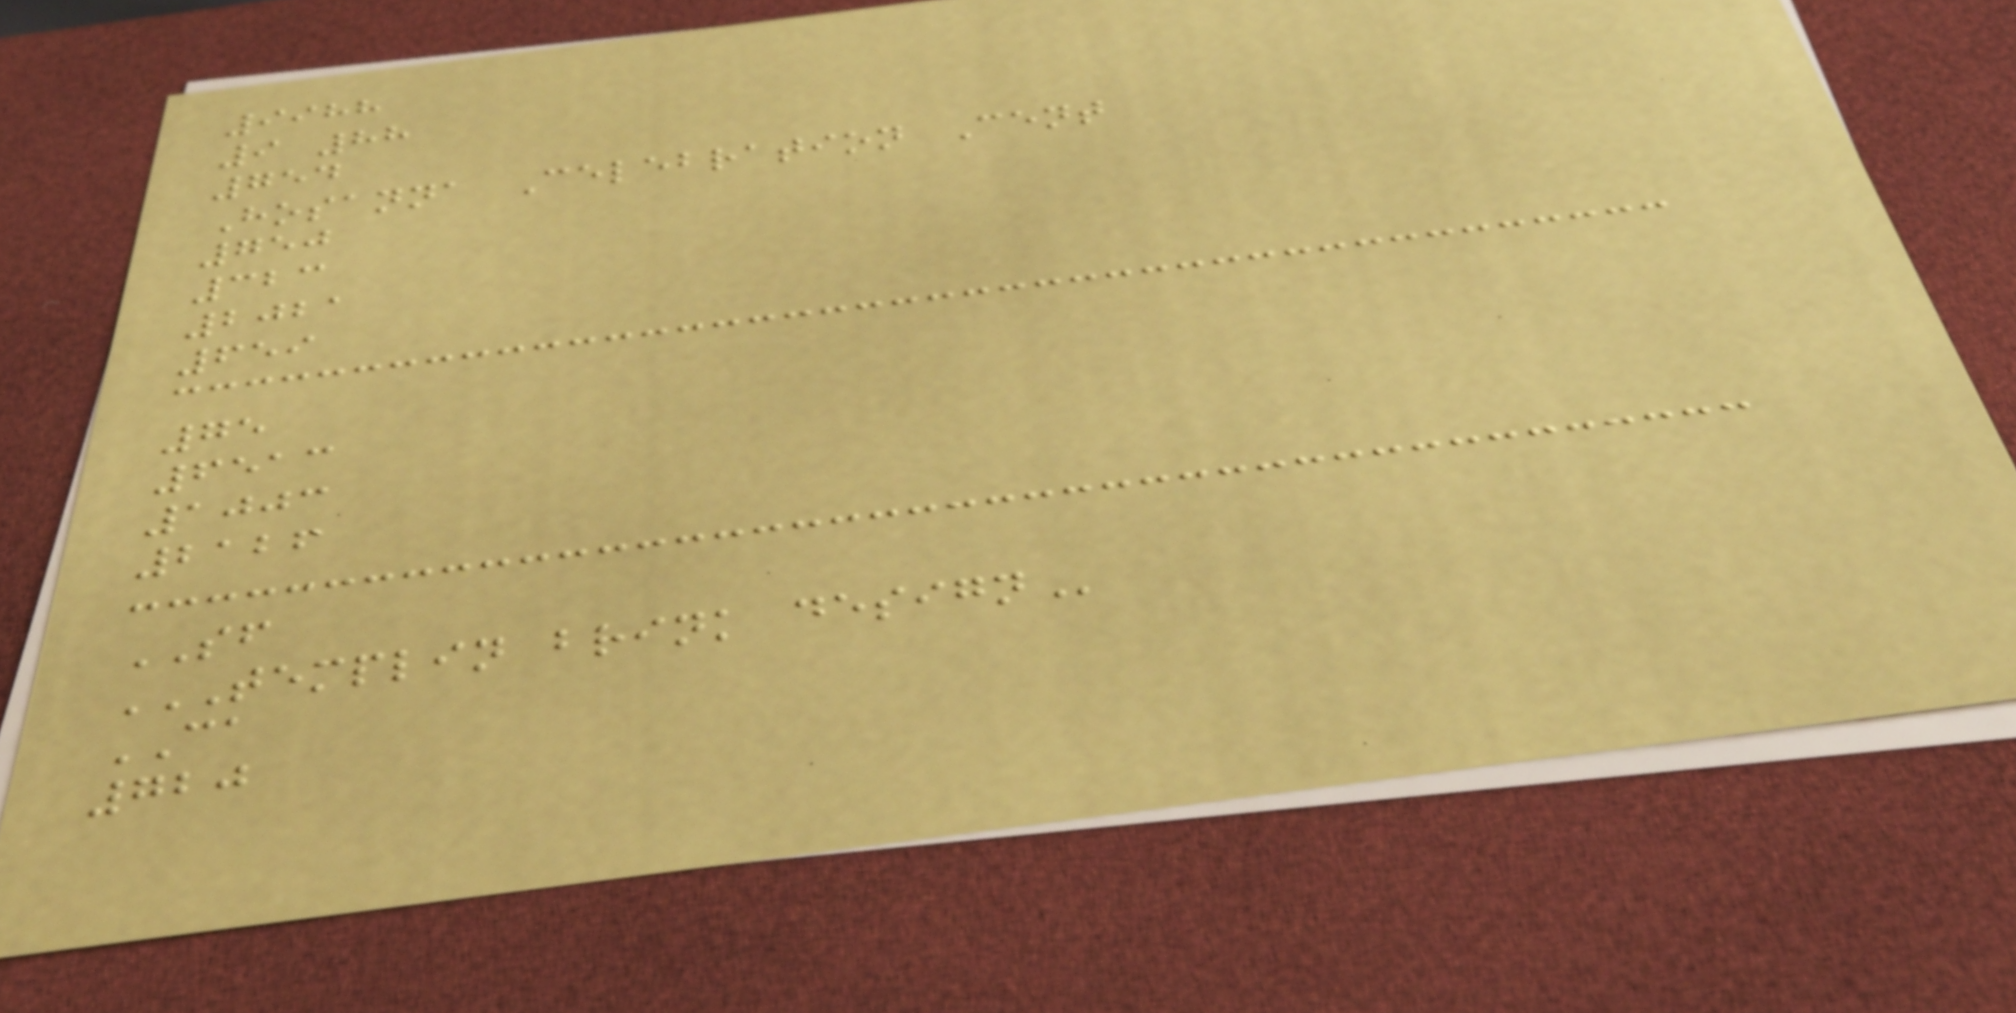9988
9 88
754
Hosanna Celebration Cent
750
323
2021
659
75
6513
1003
2126
SF
TEMPLIN BRINK DESIGN
CA
720
